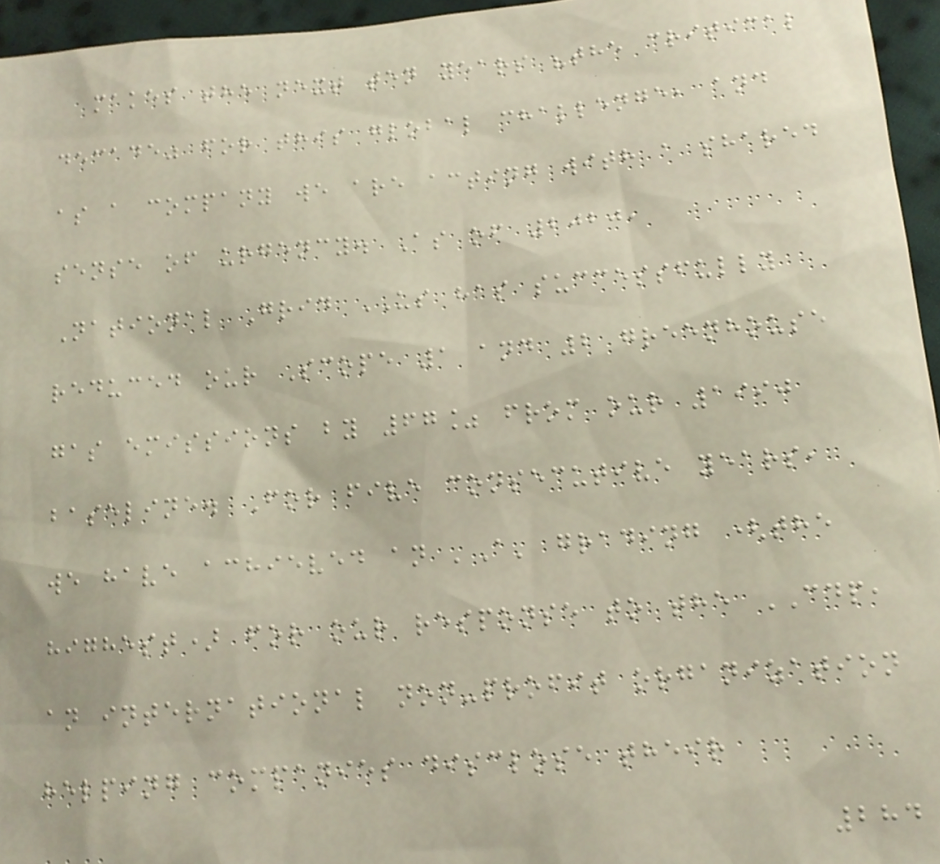makes the next ten years "the critical
decade" for this global challenge, and
as a company we are acting with a shared
sense of urgency. As of 2020,
National Grid US has successfully
reduced our Scope 1 and 2 greenhouse
gas emissions by 67% from our 1990
baseline. For five consecutive years,
we have achieved an 'A' grading (the
highest) for our response to the CDP,
an international non-profit organization
helping companies disclose their
284
